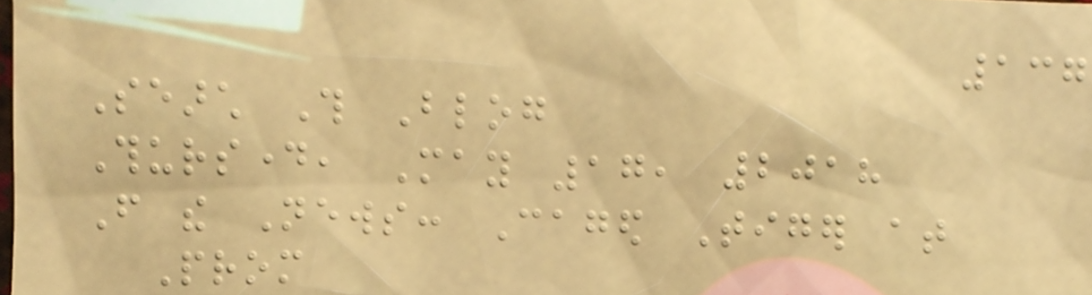137
Search This Blog
Thursday, May 17, 2018
From the News: Caged Tiger at
Prom
